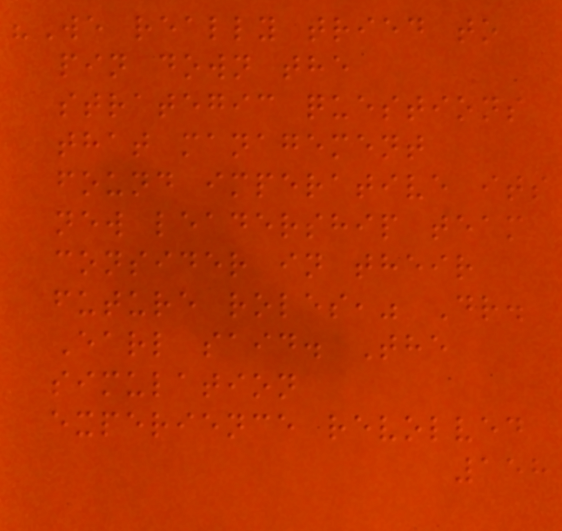"We really tried to
pin down the
strategic questions
that management
found imperative its
new leadership team
consider in their
future roles," Dr.
Earl said. The
simulation
experience revolved
158
